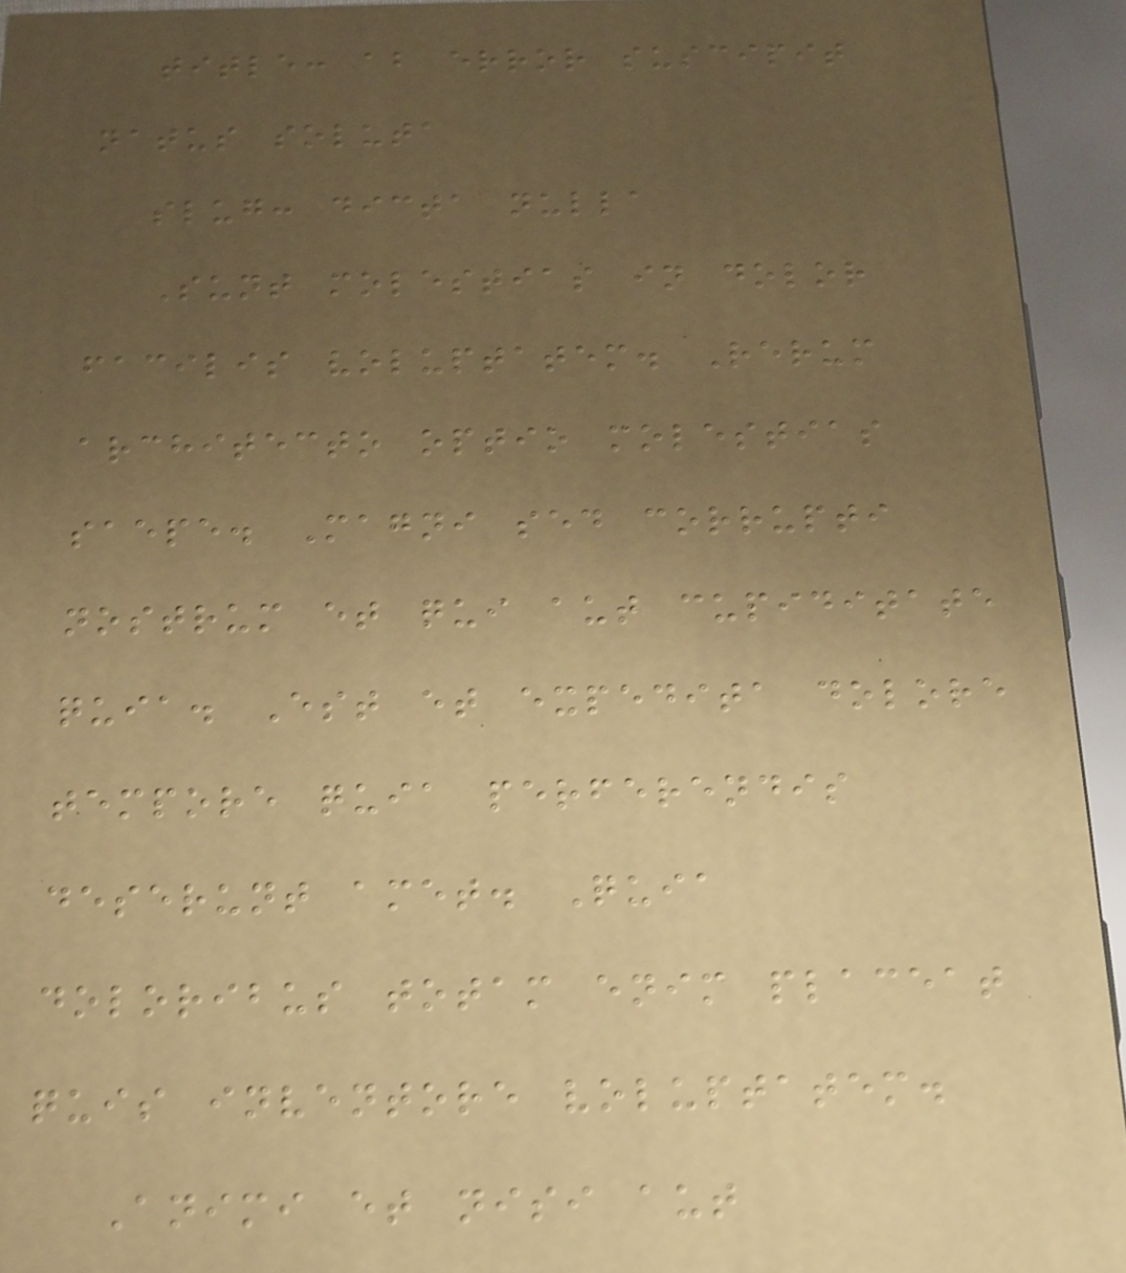title: ab error suscipit
natus soluta
slug: dicta nulla
Sunt molestias in dolor
facilis voluptatem. Rerum
architecto optio molestias
saepe. Magni sed corrupti
nostrum et qui aut cupiditate
quia. Est et expedita dolore
tempore quia perferendis
deserunt amet. Quia
doloribus totam enim placeat
quis inventore voluptatem.
Animi et nisi aut
